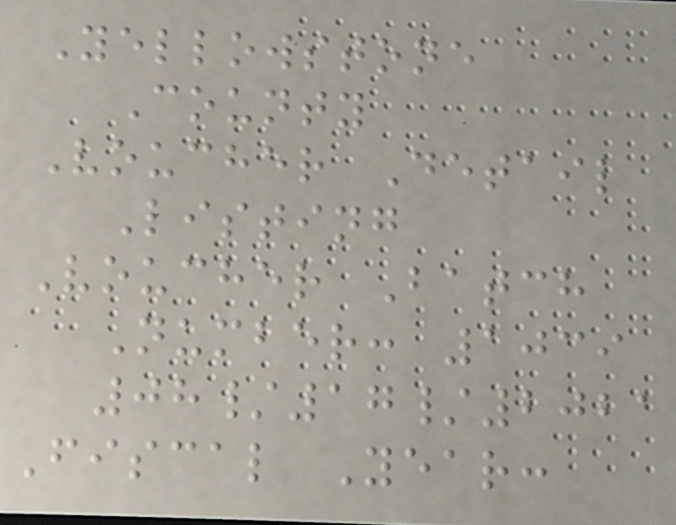Yellowstone
County
Voucher Detail
Listing
Voucher Batch
Number: 1039
08/17/2021
Fiscal Year:
